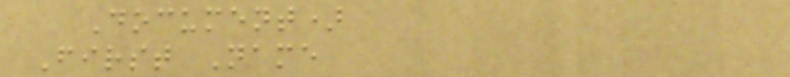Document)
First Name
